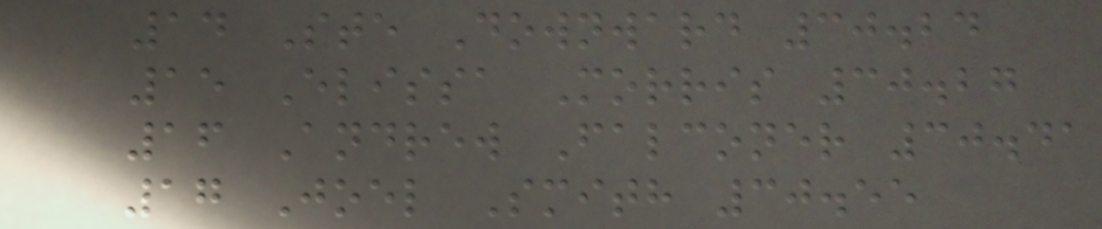14 Ste Downward 30.24
15 Elissa Morris 30.27
16 Andrew Falconer 30.41
17 Joel Smith 30.55
